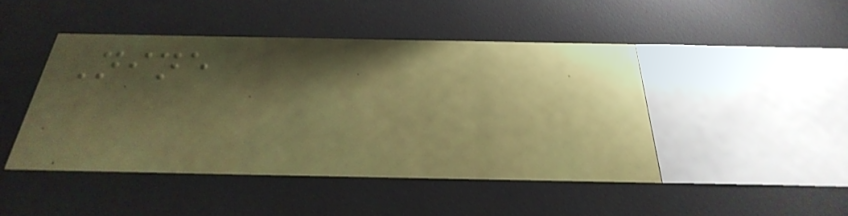Nine
